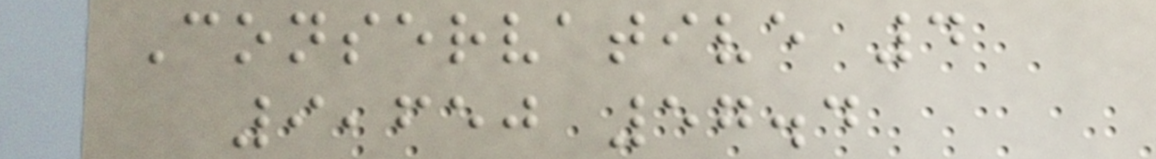Conservative 4
9,650 57.4
